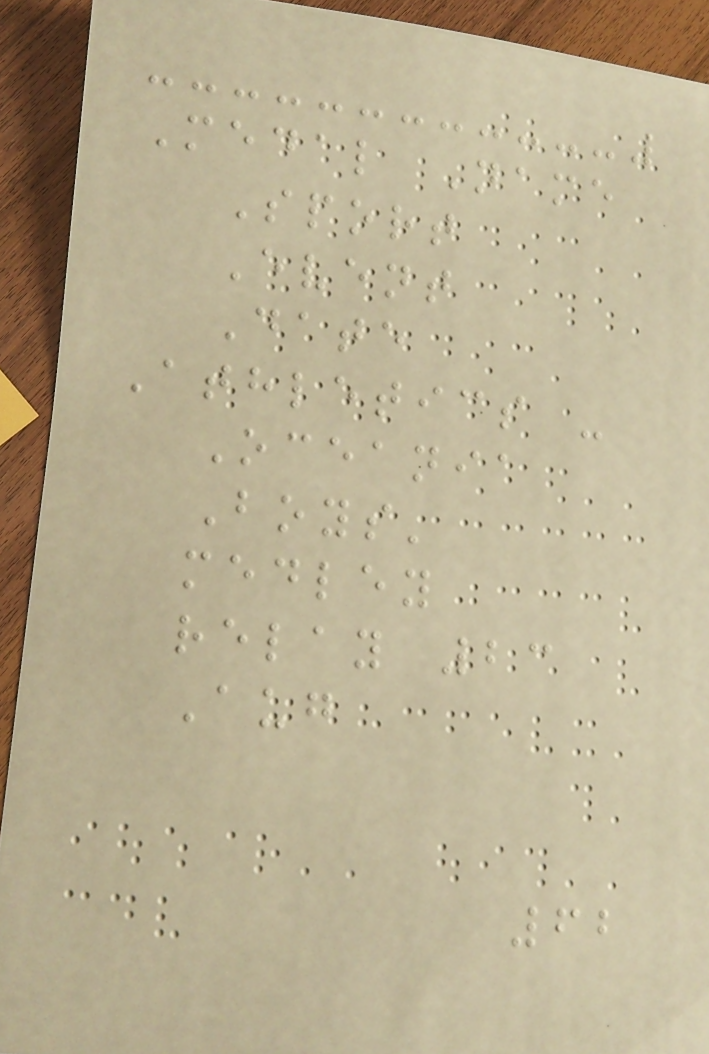Medal Name
Sport
Event
Date
Athletics -
Oceania
Boys'
medley
relay 23
Aug
62
